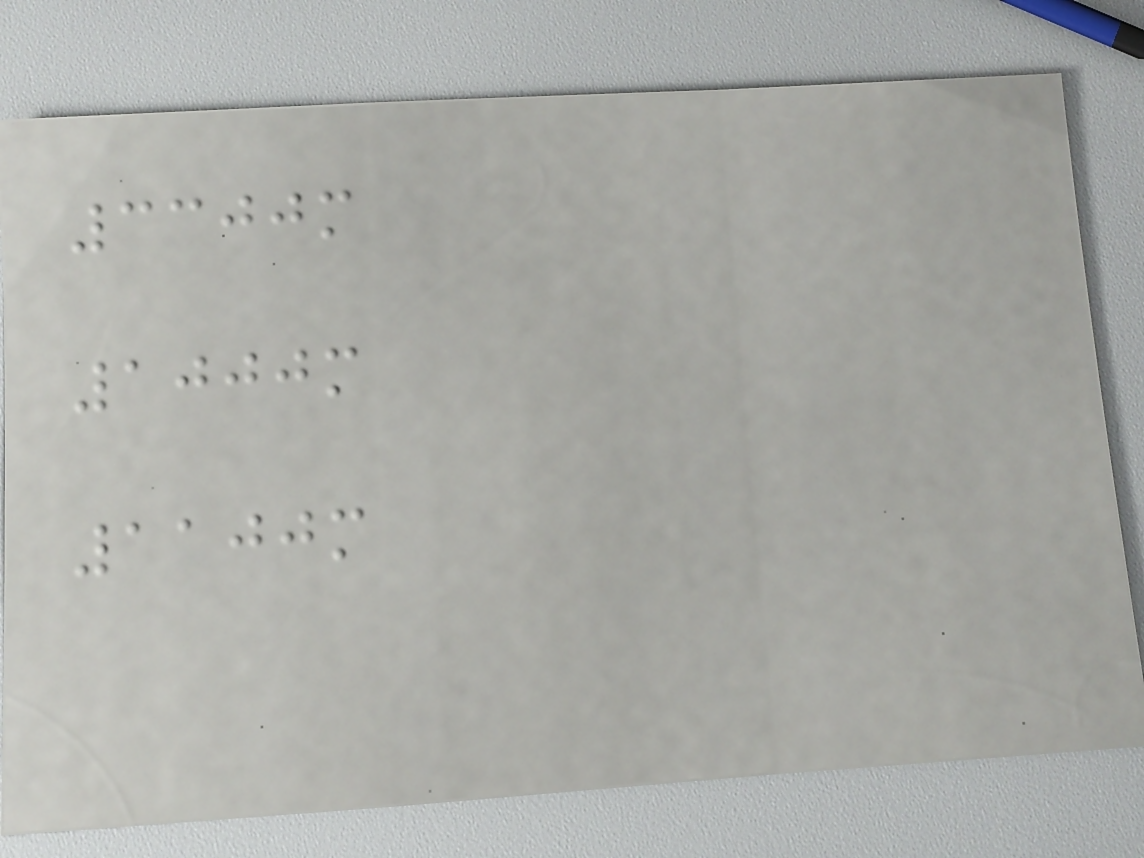3300m
1000m
1100m
